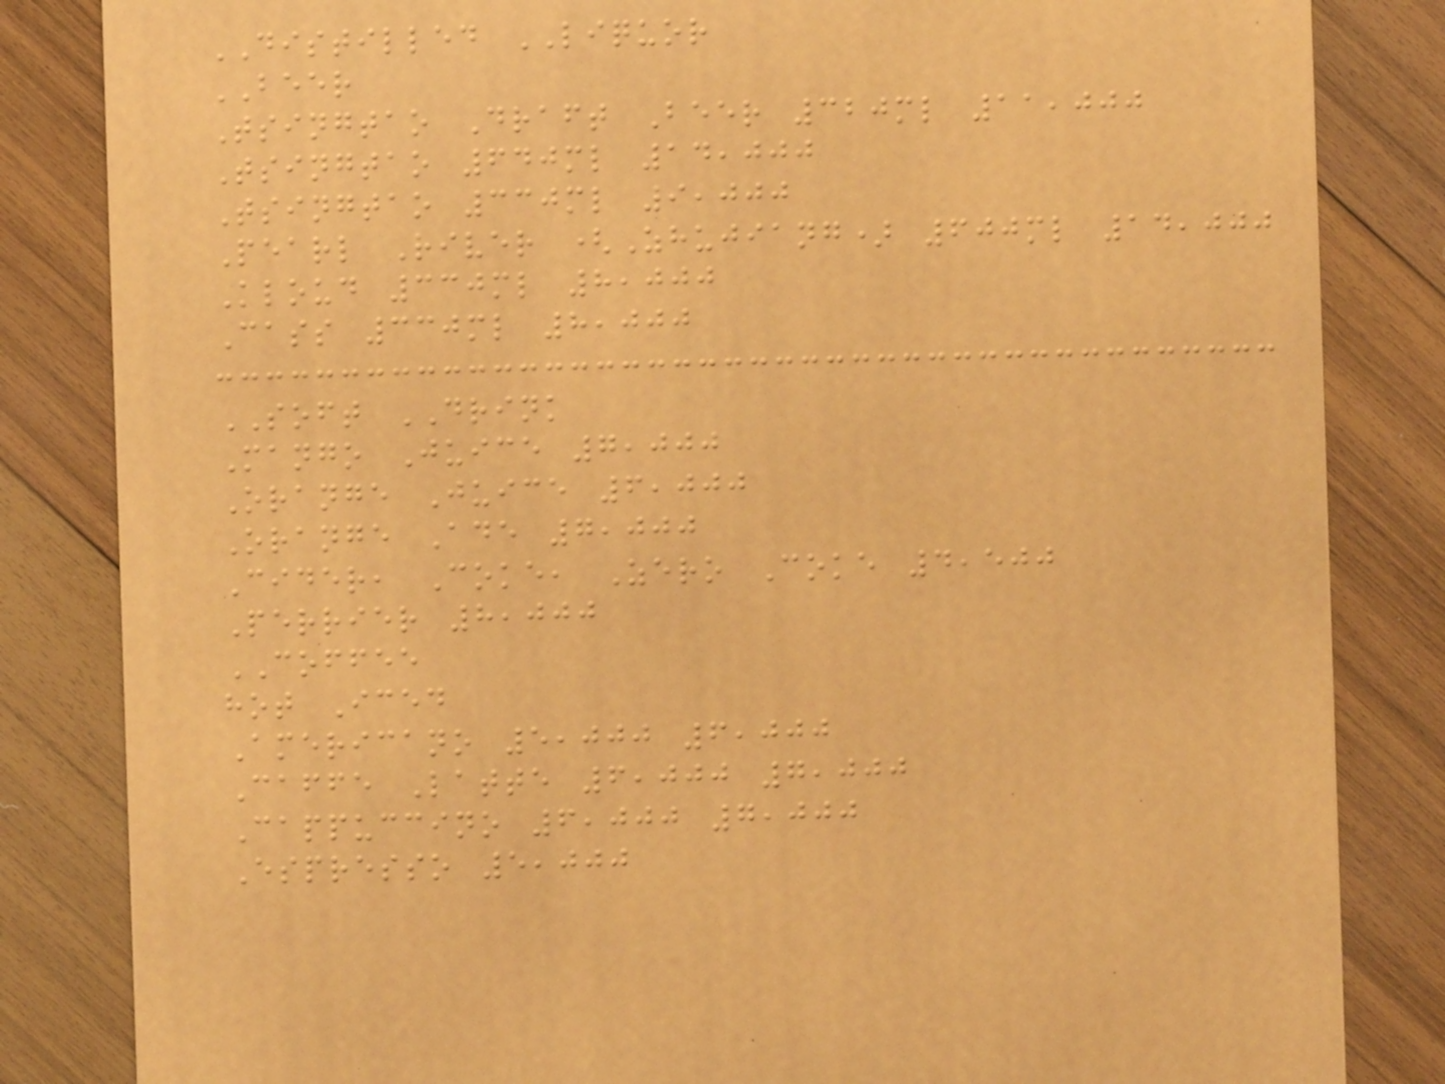DISTILLED LIQUOR
BEER
Tsingtao Draft Beer 320ml 11,000
Tsingtao 640ml 14,000
Tsingtao 330ml 9,000
Pearl River (Zhujiang) 600ml 14,000
Kloud 330ml 8,000
Cass 330ml 8,000
SOFT DRINK
Mango Juice 7,000
Orange Juice 6,000
Orange Ade 7,000
Cider, Coke, Zero Coke 4,500
Perrier 8,000
COFFEE
hot Iced
Americano 5,000 6,000
Caffe Latte 6,000 7,000
Cappuccino 6,000 7,000
Espresso 5,000
